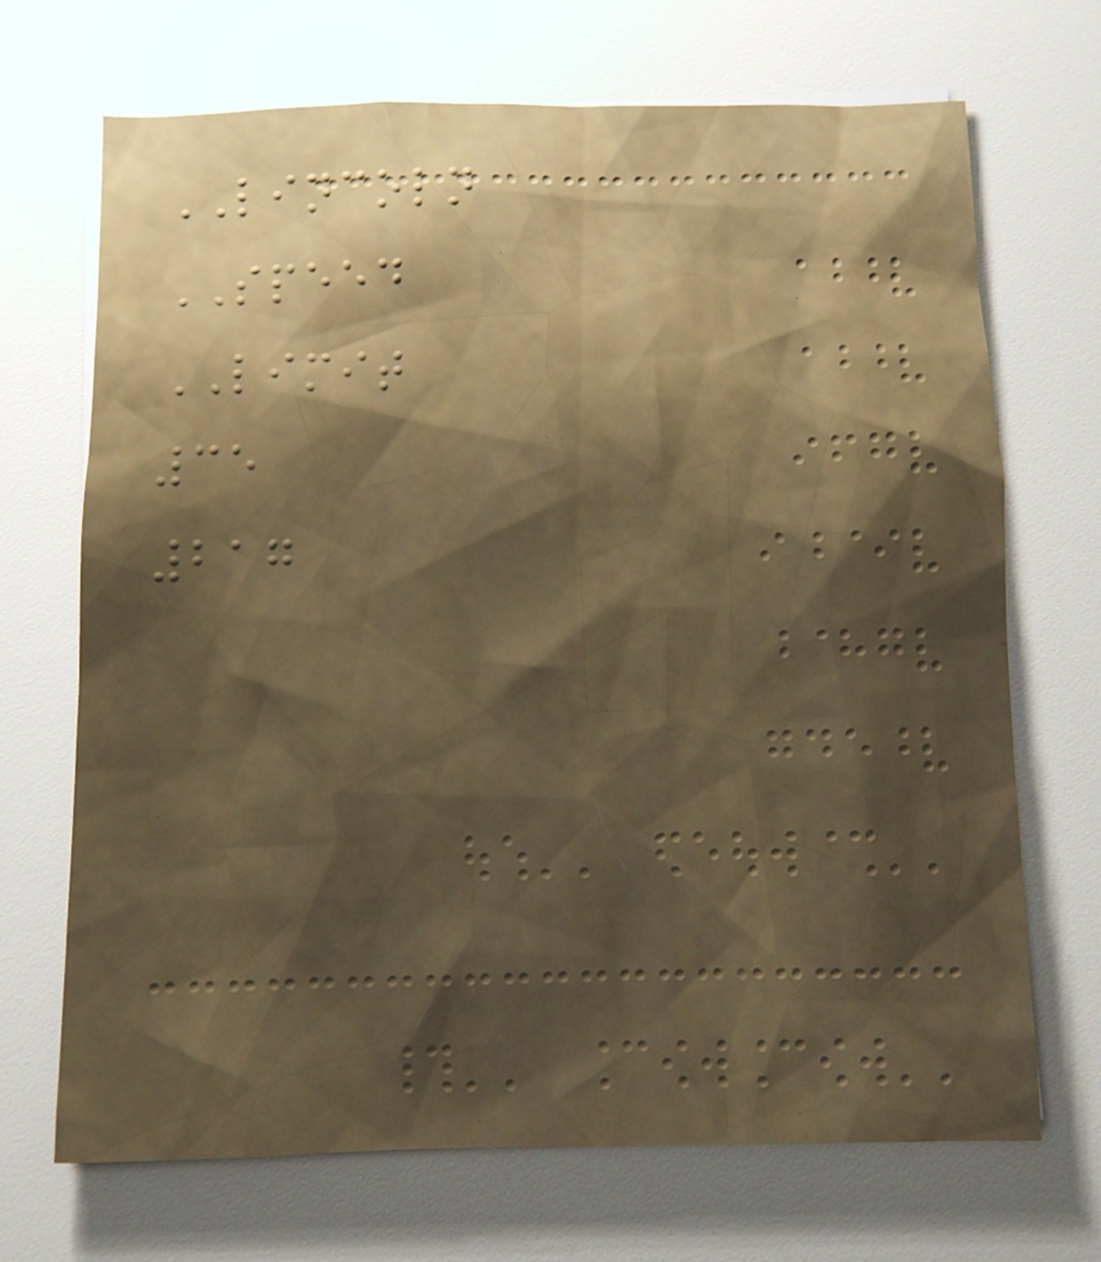LINCOLN
SPEED
LIMIT
35
217
